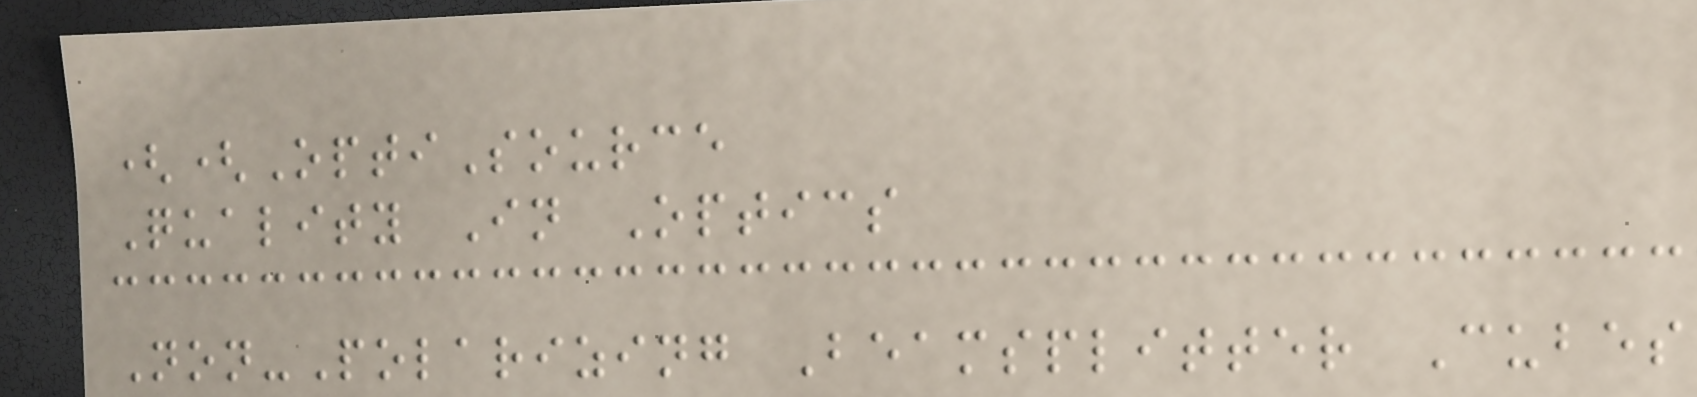((OptiSource
Quality In Optics
Non-Polarizing Beamsplitter Cubes
